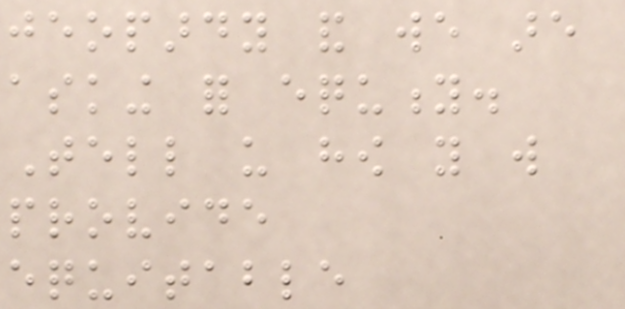jeopardy and we are
asking for equity.
Tell us how you will
provide
equitable
